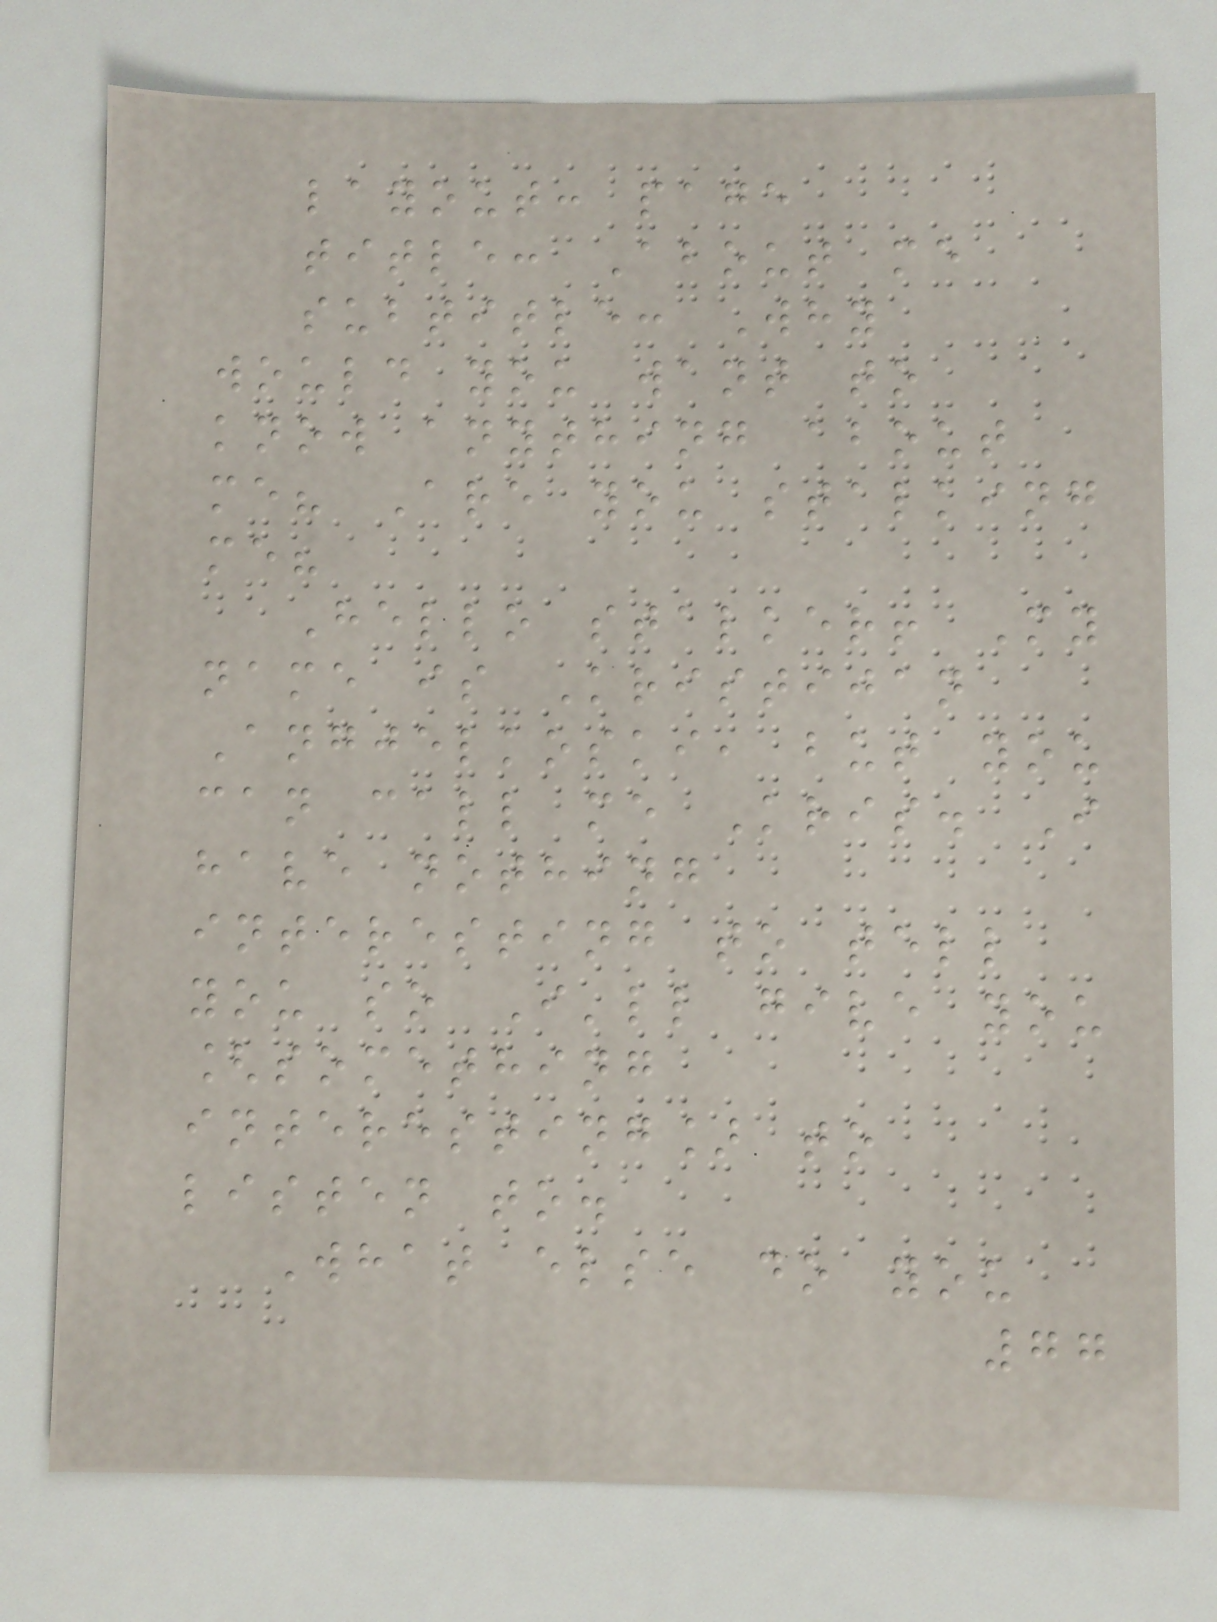layout: page
title: About me
subtitle: Why
would you want to
know anything about
me? Are you stalking
me?
Hello stalker! My
name is Kristijan
Angjelkoski, but you
can call me Kris. I
have nothing
interesting to tell
you so I'll give you
[something
interesting] to
listen to.
What else do you
77
